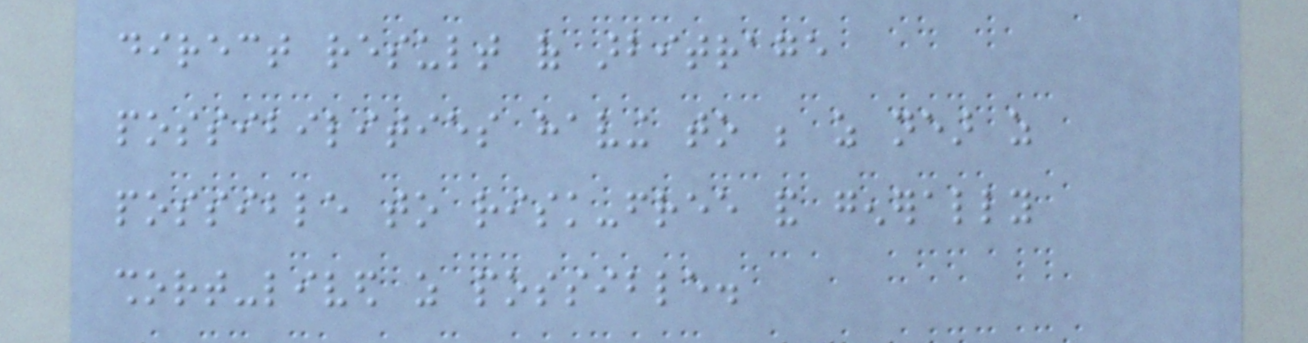direct result of arbitrage
possibilities having to be as near as
possible to risk-free and generally
short-lived as possible.
